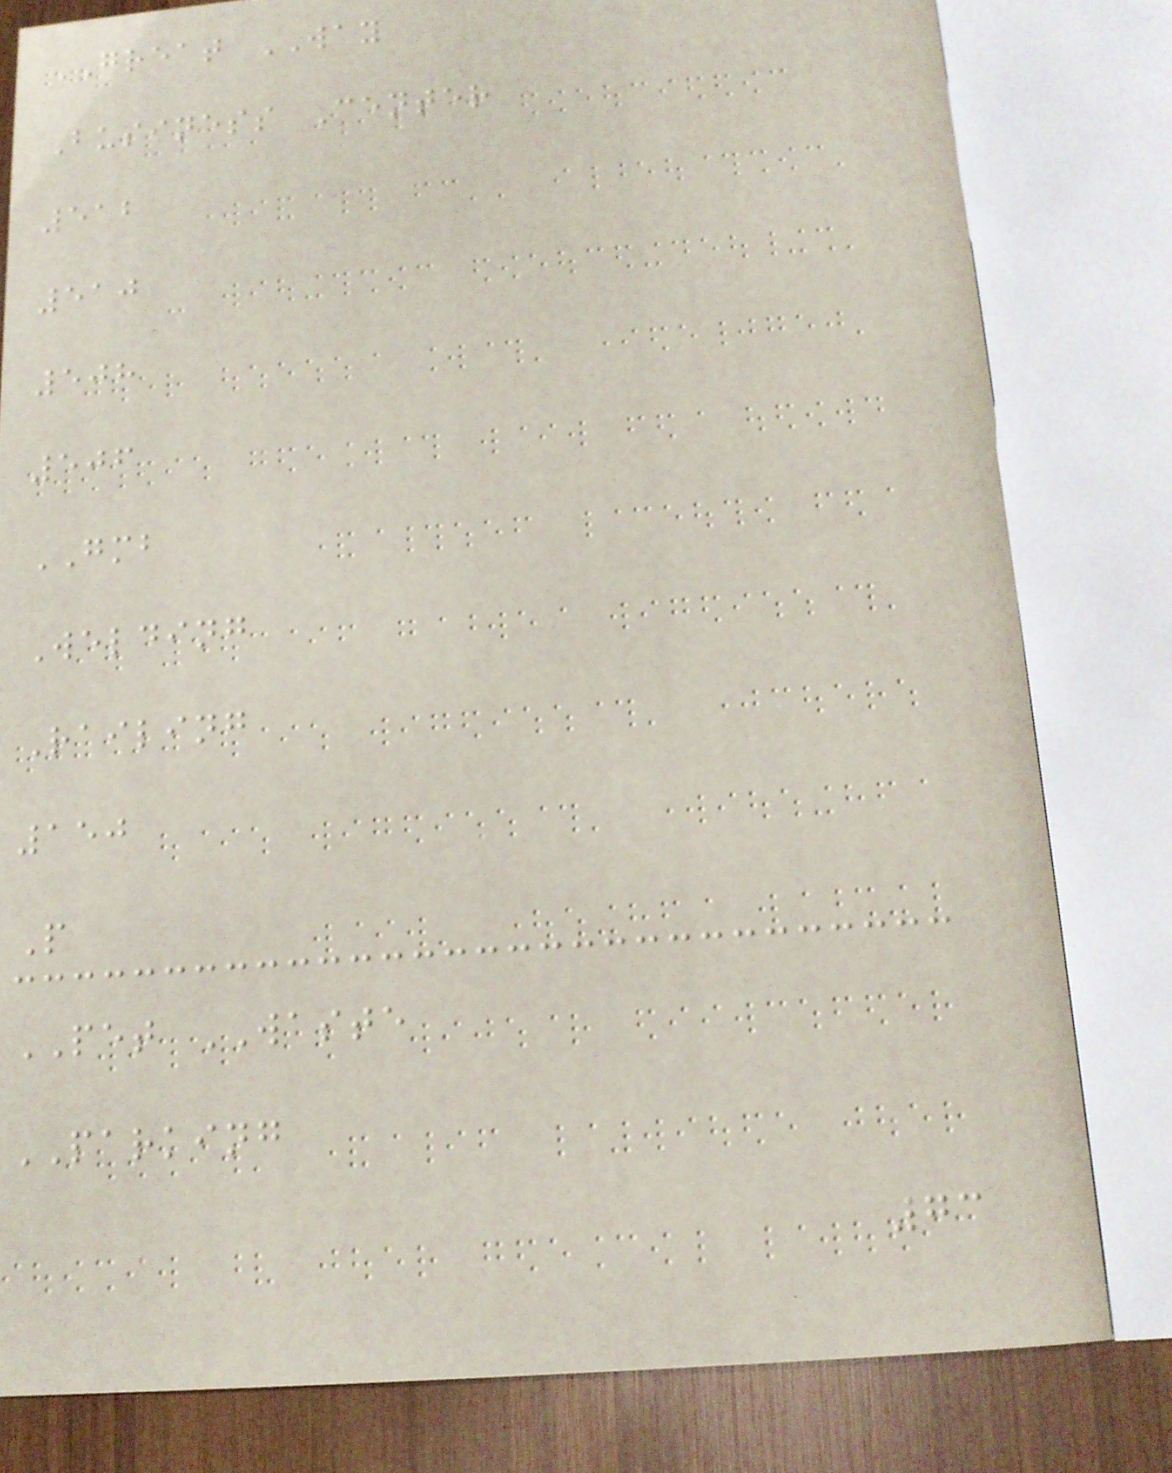GREAT WAY
Business Center
512
510
508
506
GMB
Welding
Railing
150
P
PET WASTE
PARKING
73
